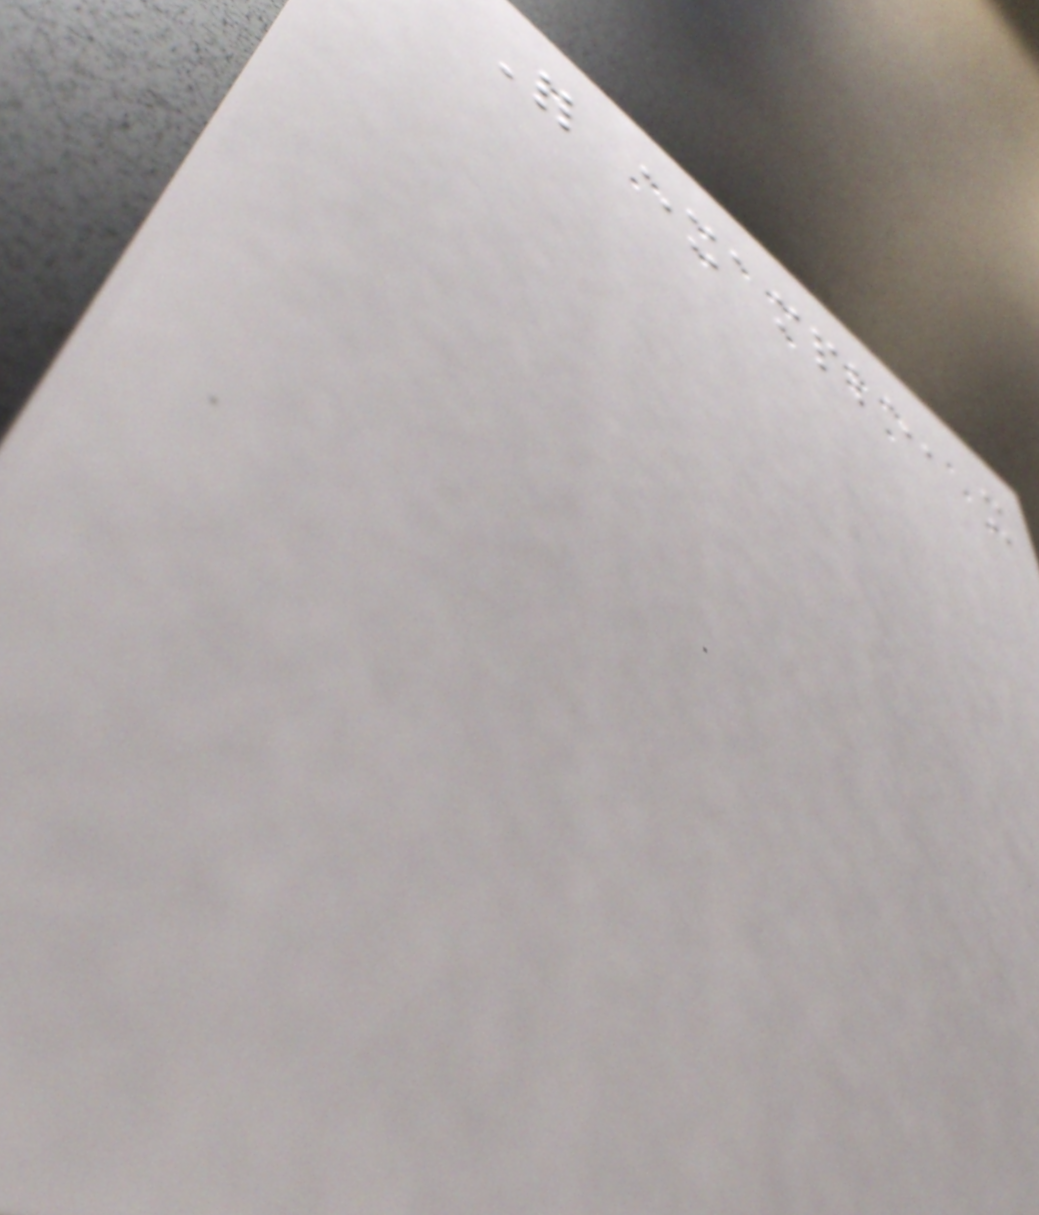For example, it
